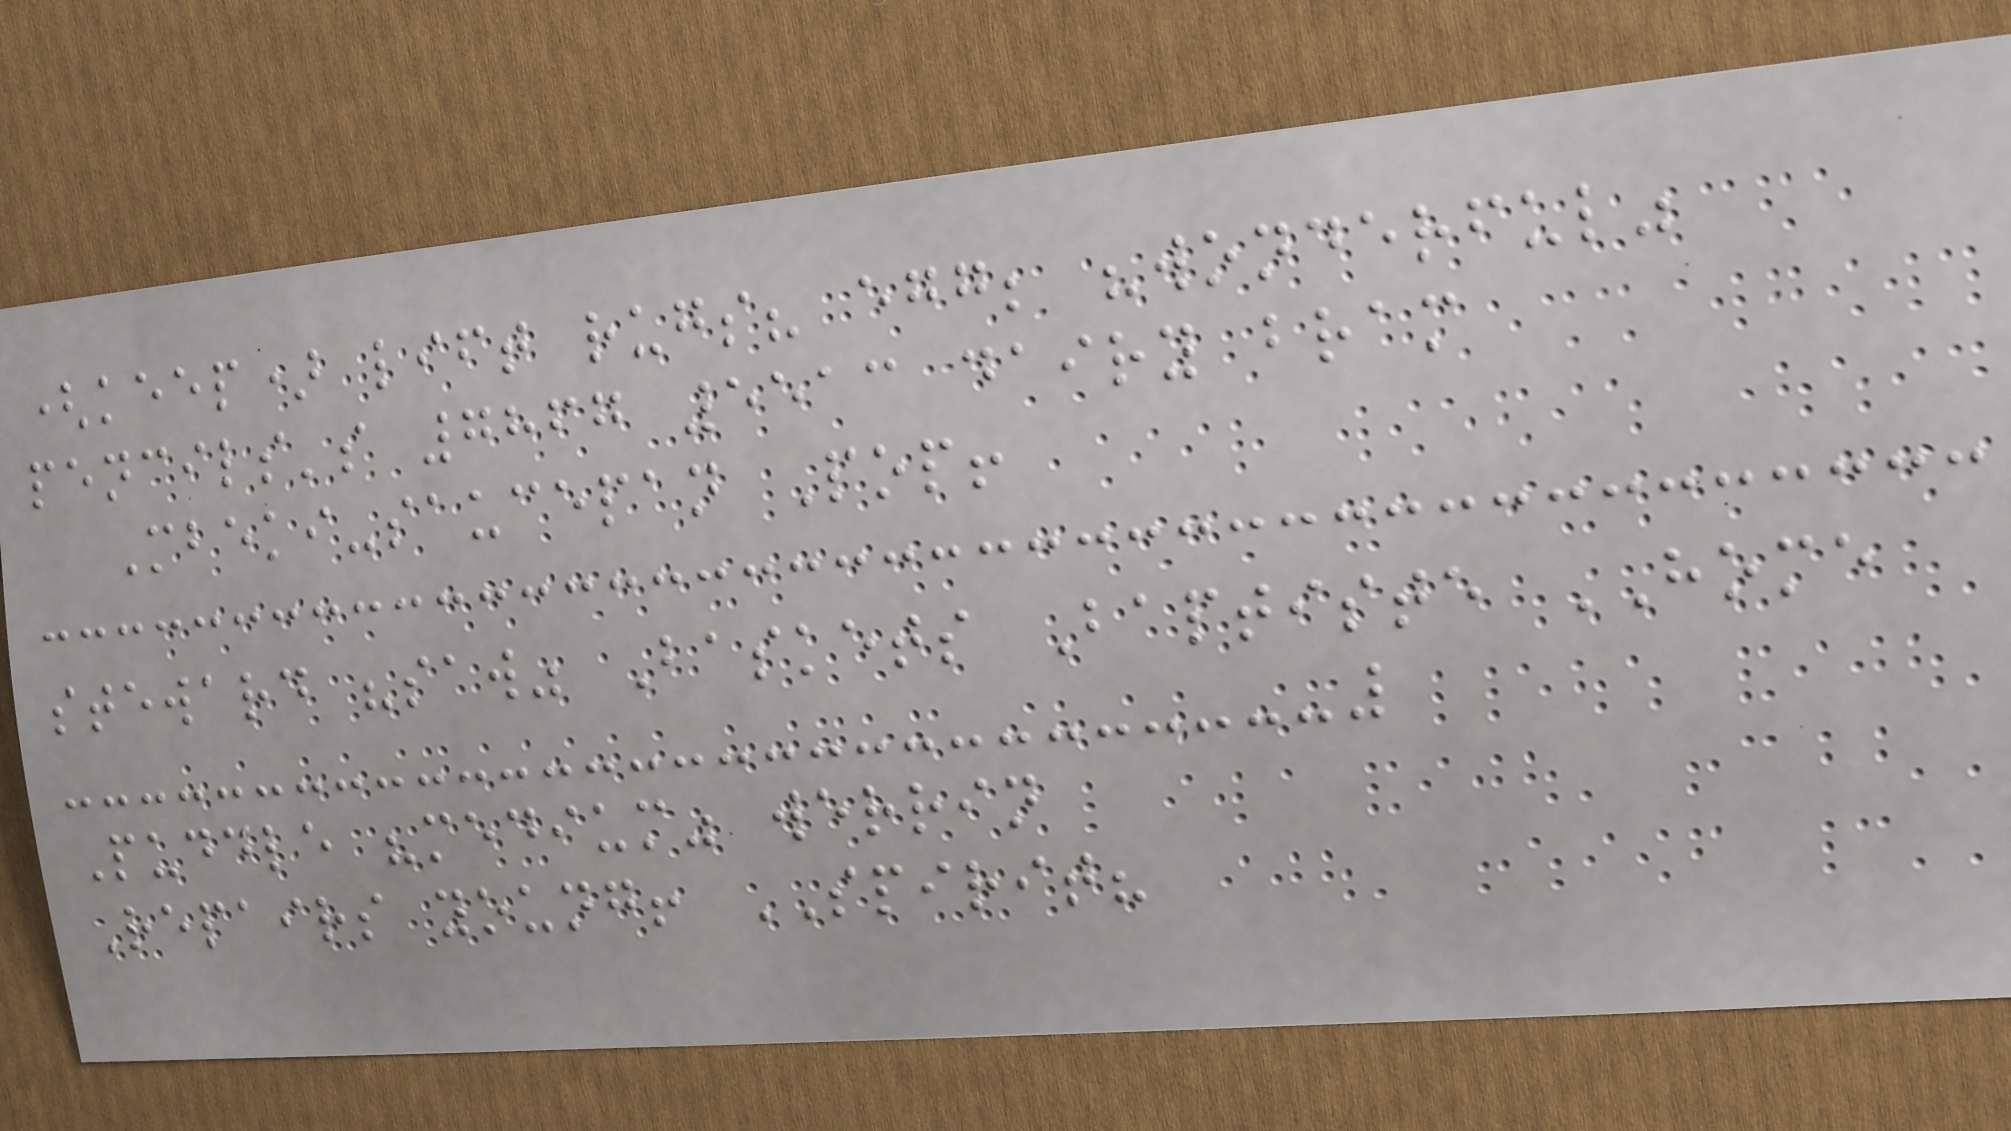(keep) lift rugs? egg; "wonderful"
pencils's 7867 5513 dairy bram
Mbeki-saucepan Pop!
steward "saw" Baskets Baptiste HOME
Puddle "medium" werrin
Repairs young! SPIRIT?
